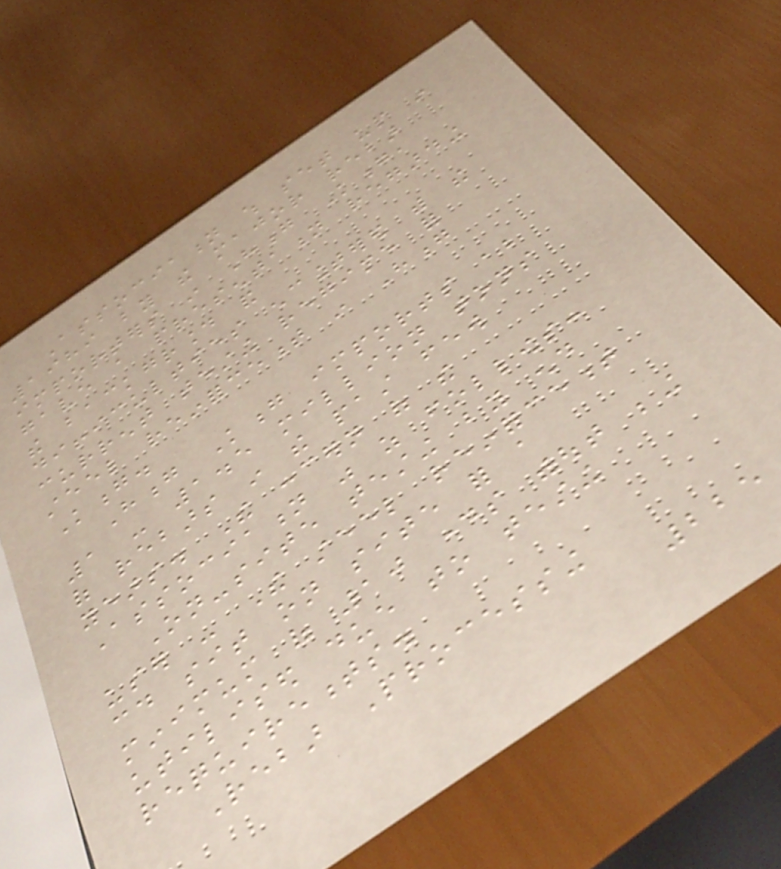Association which set up in
1989 by the major rebar
importers in Hong Kong,
gave a presentation regarding
the background and
difficulties encountered with the
current testing regime for
steel reinforcement in Hong
Kong.
Hong Kong imports about
1 - 1.5 million tons
of rebars in the past few
years. The concern of the
Association was as follows:
On-site testing by end
user - The steel reinforcement
could sit on site for a
minimum of 10 days without being
utilised due to testing
requirements.
Rebar Processing
225
